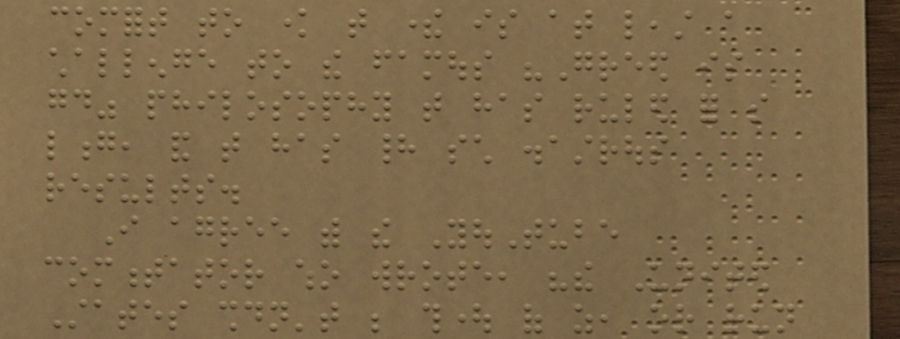comfort to know that there is at least a
challenge to the famous "Greed is
good" philosophy that has ruled for so
long, and that has had such disastrous
results.
I agree with the YouTube
commentator who wrote, "the United
States shouldn't be thought of as, or run
